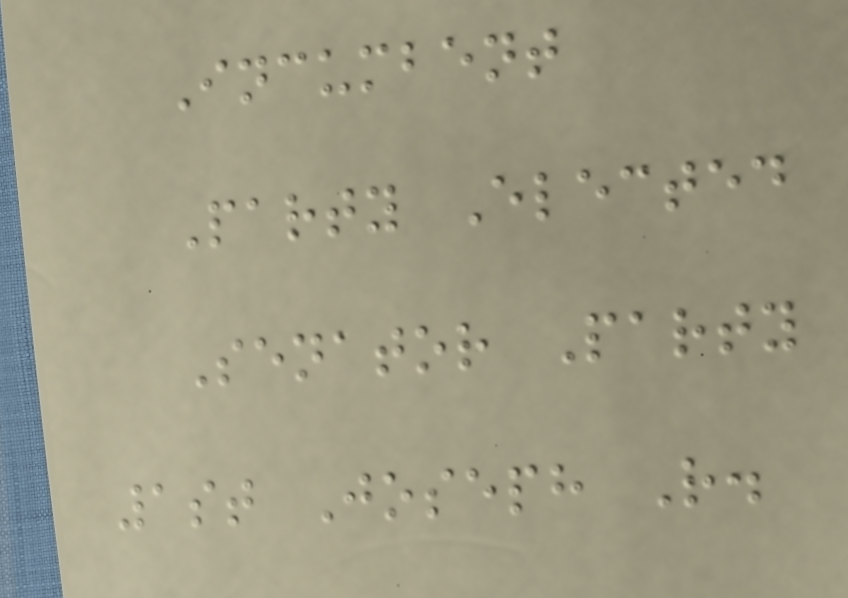Incumbent
Party Elected
Senator Party
1st Joseph R.
